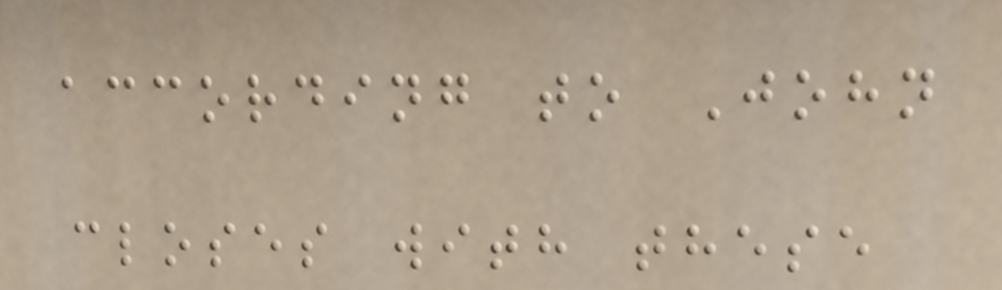according to John
closes with these
